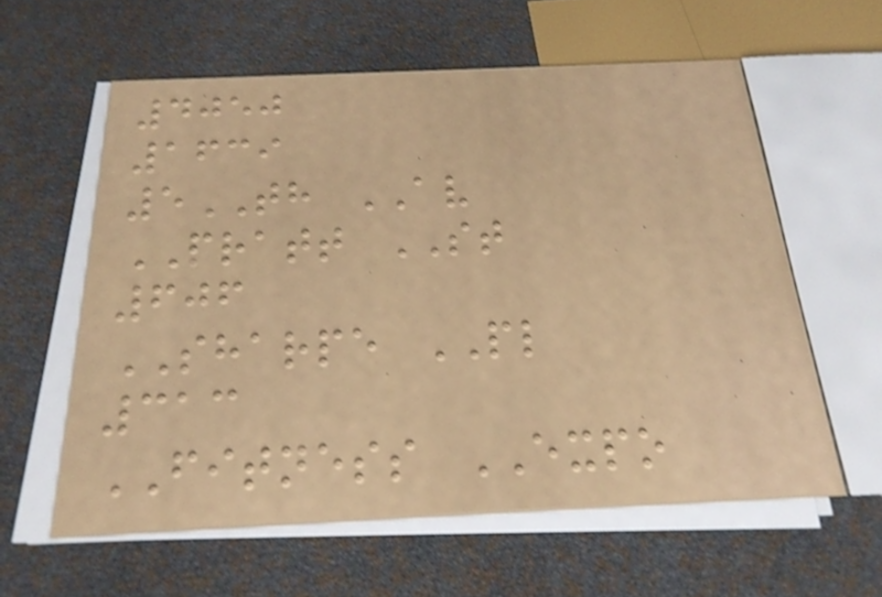4050
1639
5TH AV
PRATT ST
606
SHARPE PL
313
FITNESS EXPO
